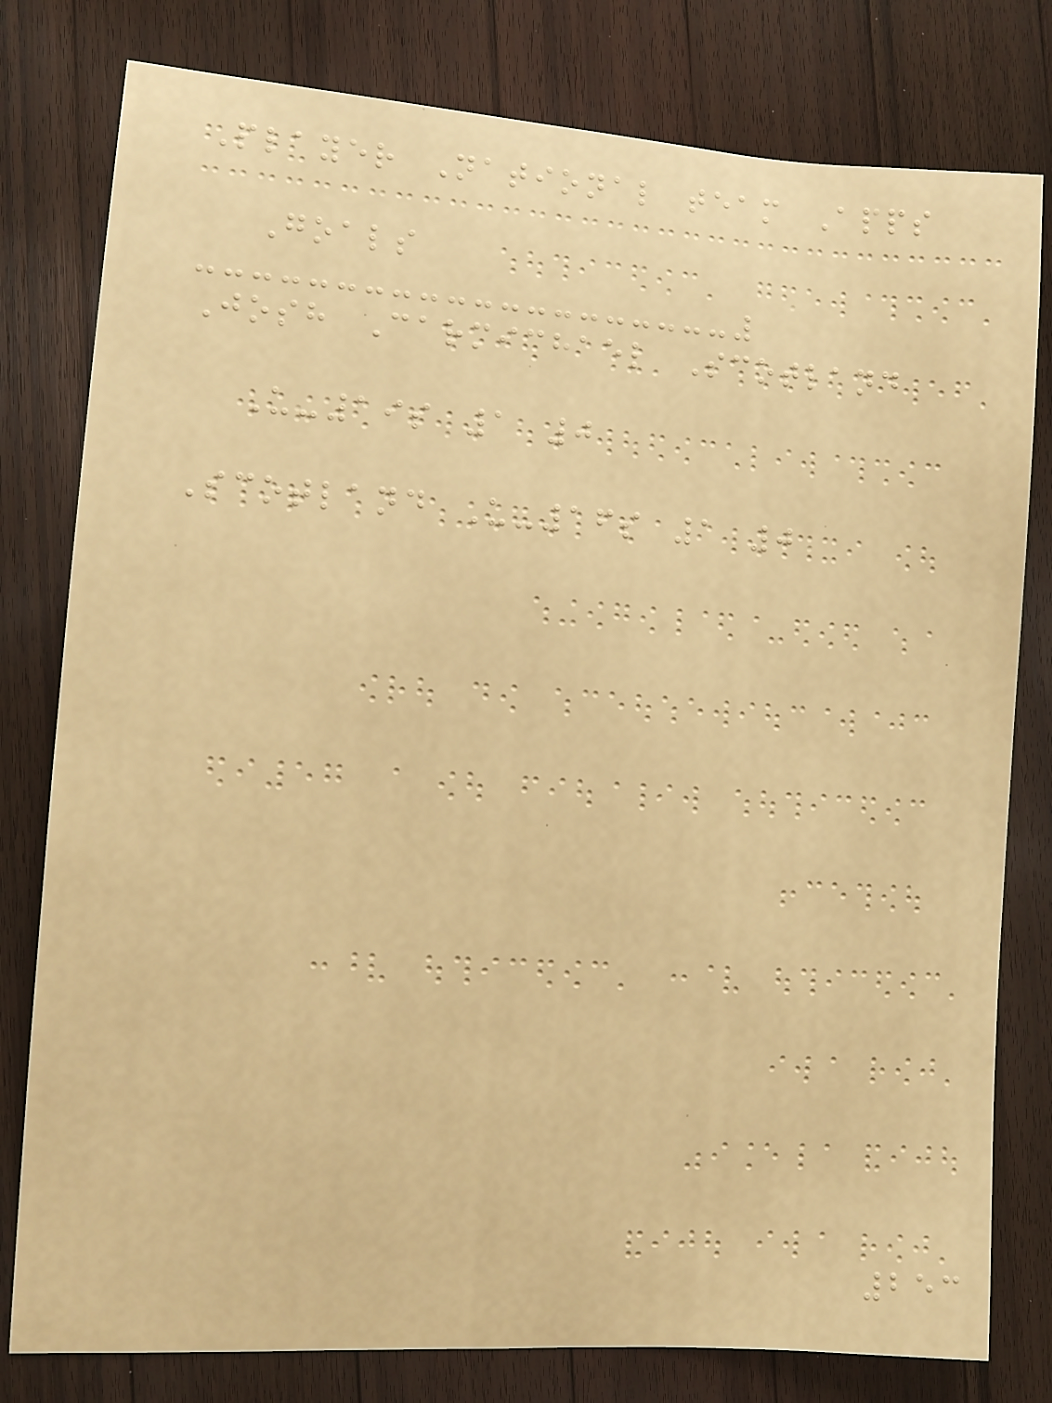Player National team Apps
Goals
Josh Carmichael Scotland
U-19s 1 0
Scotland U-16s 1 0
253
